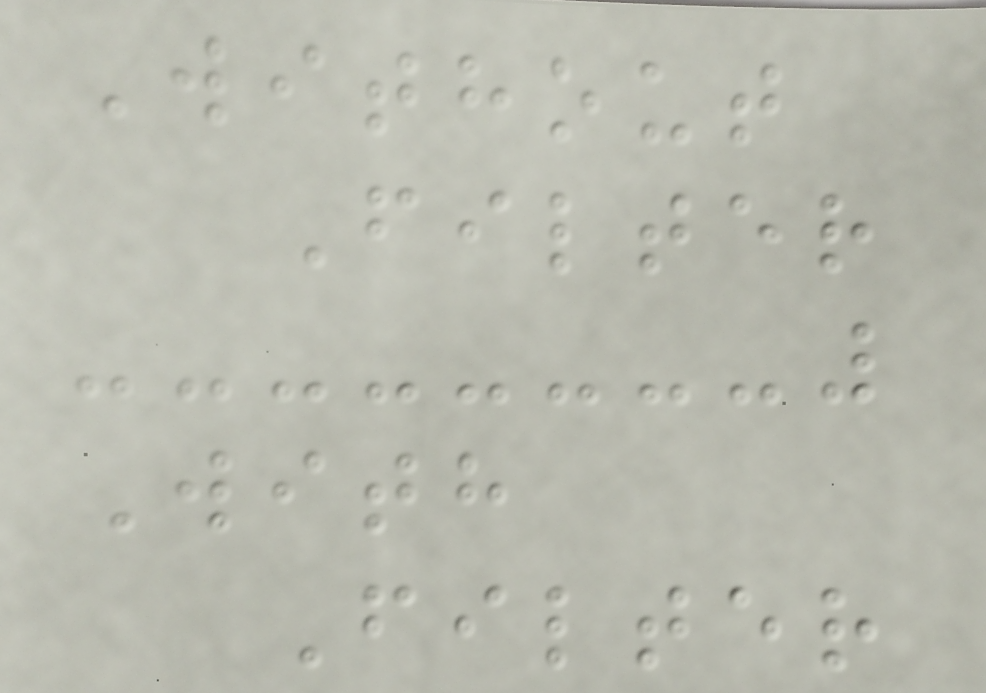Without
Filter
With
Filter
